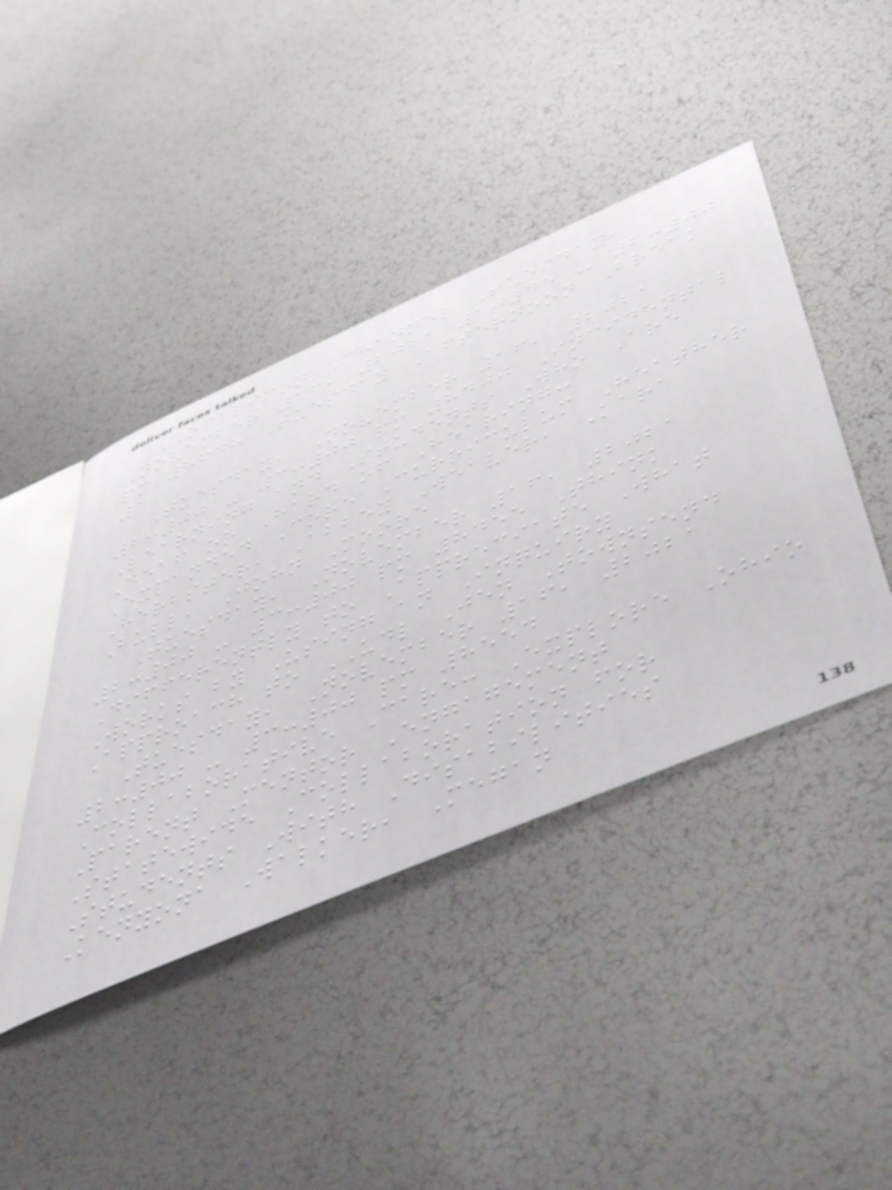OCALICON Channel Tuesday,
November 16, 2021 1:45 - 2:00
pm 8648 Tuesday Afternoon Break
1
Tuesday, November 16, 2021
2:00 - 3:00 pm 8400 Incidental
Learning and Students Who Are
Deaf or Hard of Hearing:
Expanded Core Curriculum Heather
Herbster, Abbey Weaver, Kara
Bull, John Moore
Tuesday, November 16, 2021
2:00 - 3:00 pm 8455 Think
Differently to Appreciate What
Works by Using an Inquiry
Approach to UDL Jen Townsend
Tuesday, November 16, 2021
2:00 - 3:00 pm 8554
Collaborative Care: Explore Ohio
Parent Mentor Engagement
Statewide Collaboration for
Students With Disabilities
Kenyona Walker, Megan
